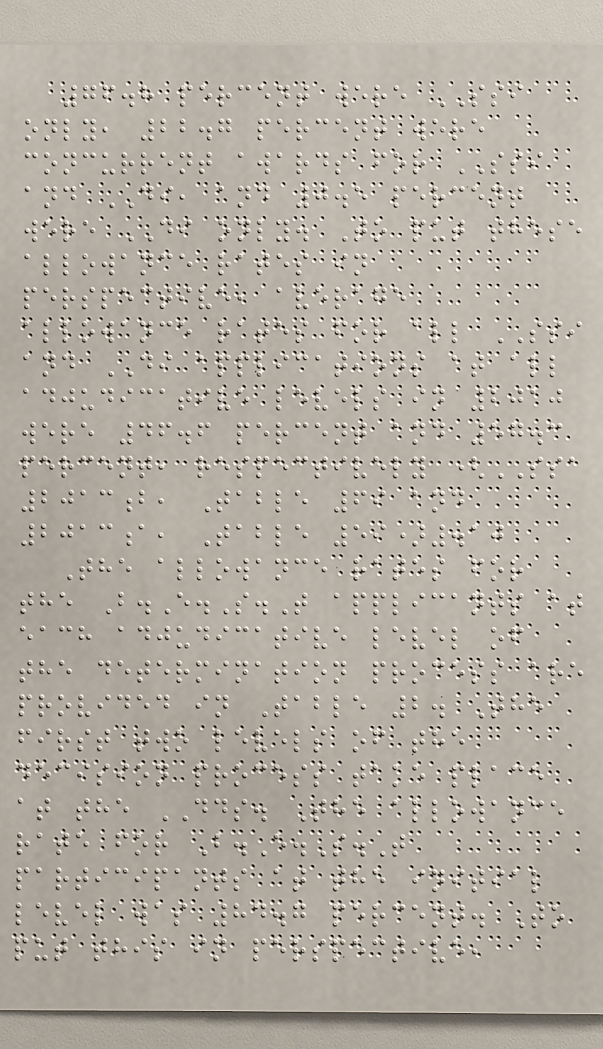76.8 percent were SSI
only, 22.7 percent were
concurrent awards for SSI
and DI, and 0.5 percent
were DI only. To put these
allowance rates in
perspective, average
allowance rates for all SSI
and DI applications at all
adjudicative levels in 2010
were 46.6 percent and 57.3
percent, respectively (SSA
2013b, Table 69 and
2013a, Table 59).10
The allowance rates for
the B.E.S.T applicants at
each adjudicative level of
the determination process are
provided in Table 2. The
first two levels of the
decision process take place
at the DDS. The allowance
rate for B.E.S.T
participants at the initial
level was 84.7 percent. To
put this in perspective,
